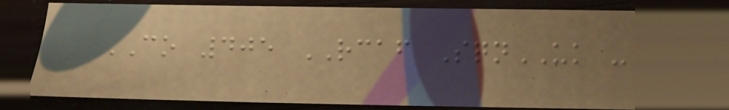CO 405 RCAF SqnUK -
